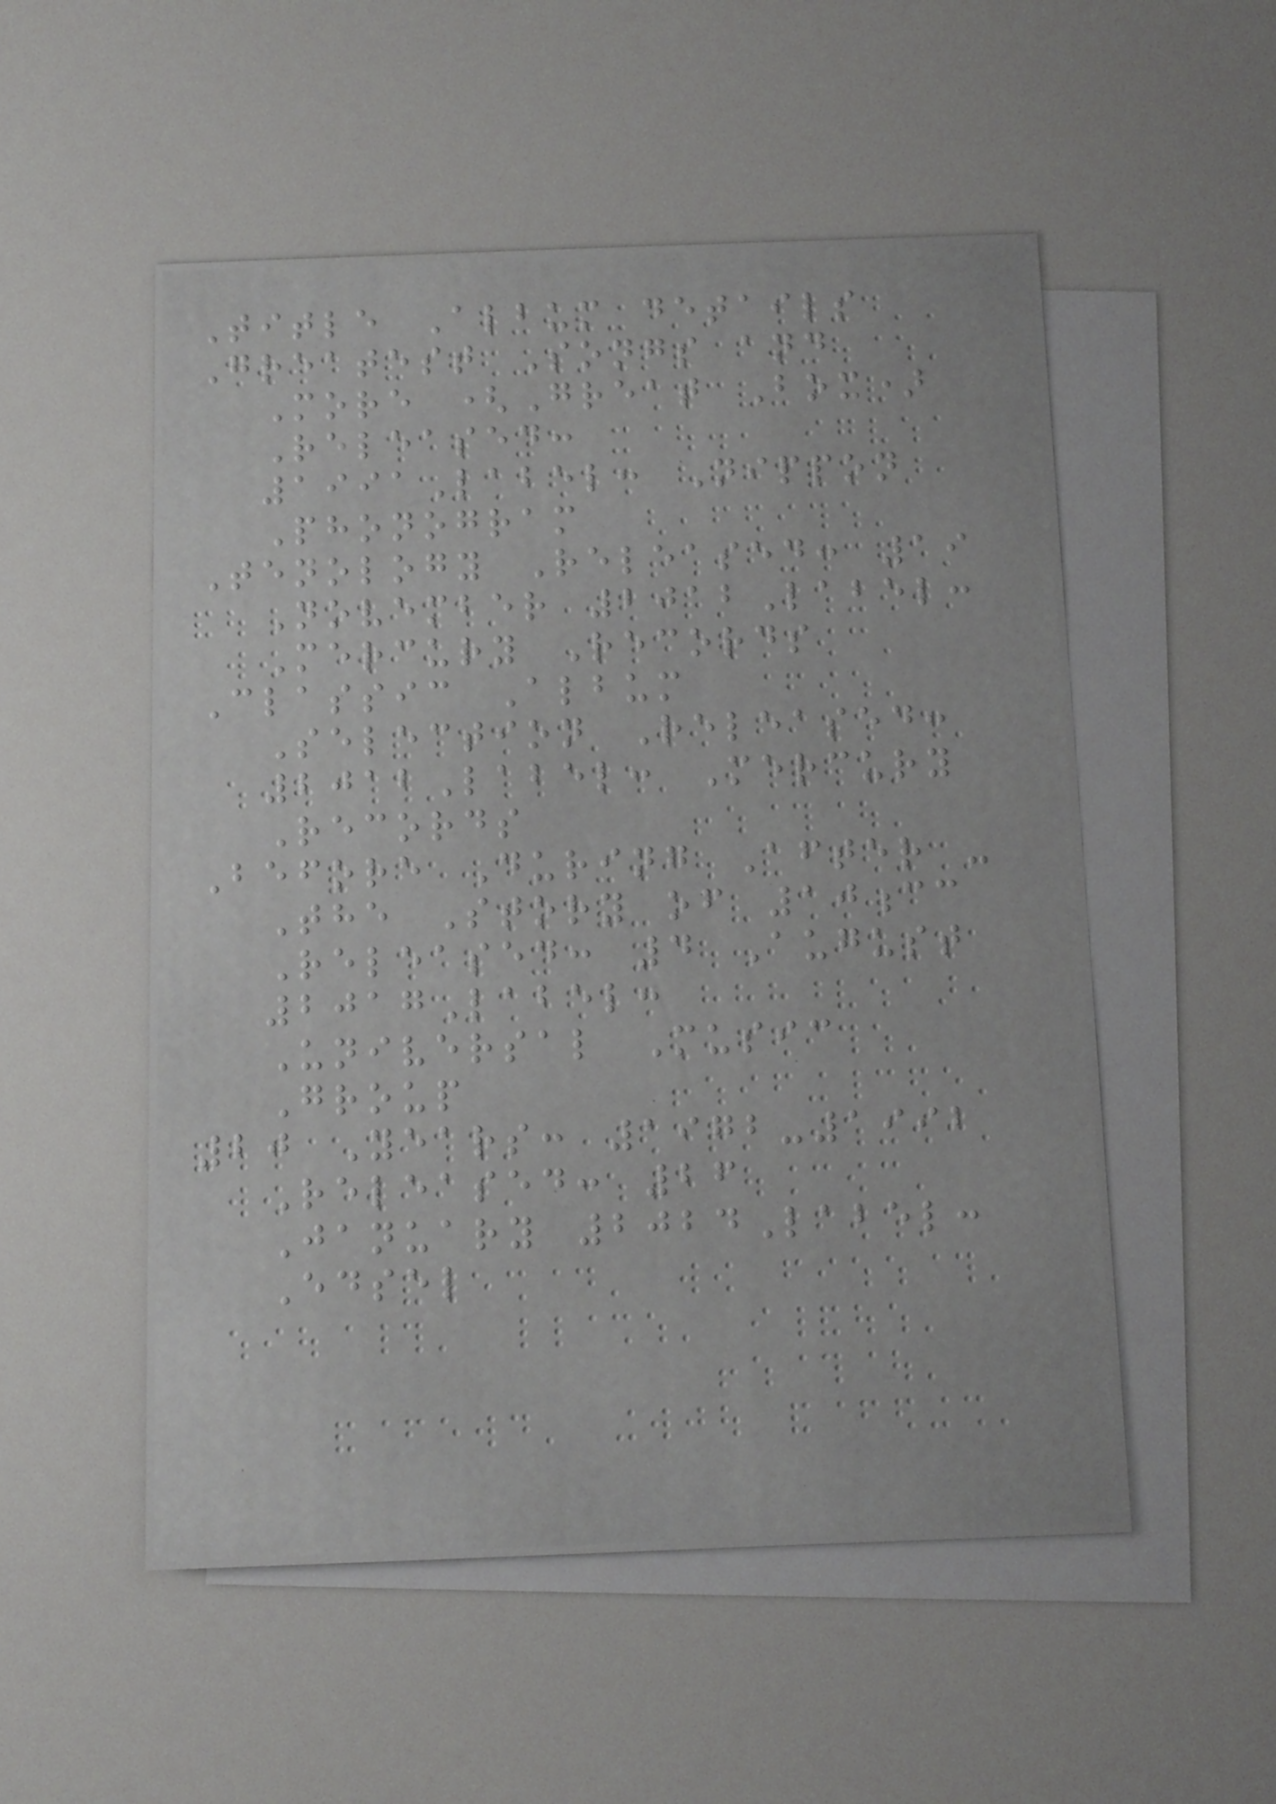Title Album details
Greatest Songs and
More (Great Box)
Released:
1991Label: Nippon
Phonogram
Tenology Released: 19
November 2012Label:
Mercury Records
Classic Album
Selection Released:
2012Label: Mercury
Records
Before During After -
The Story of 10cc
Released: 4 August
2017Label:
Universal Music
Group
20 Years: 1972-1992
Released: 26
January 2024Label:
Edsel
